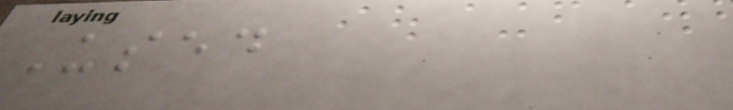Used
